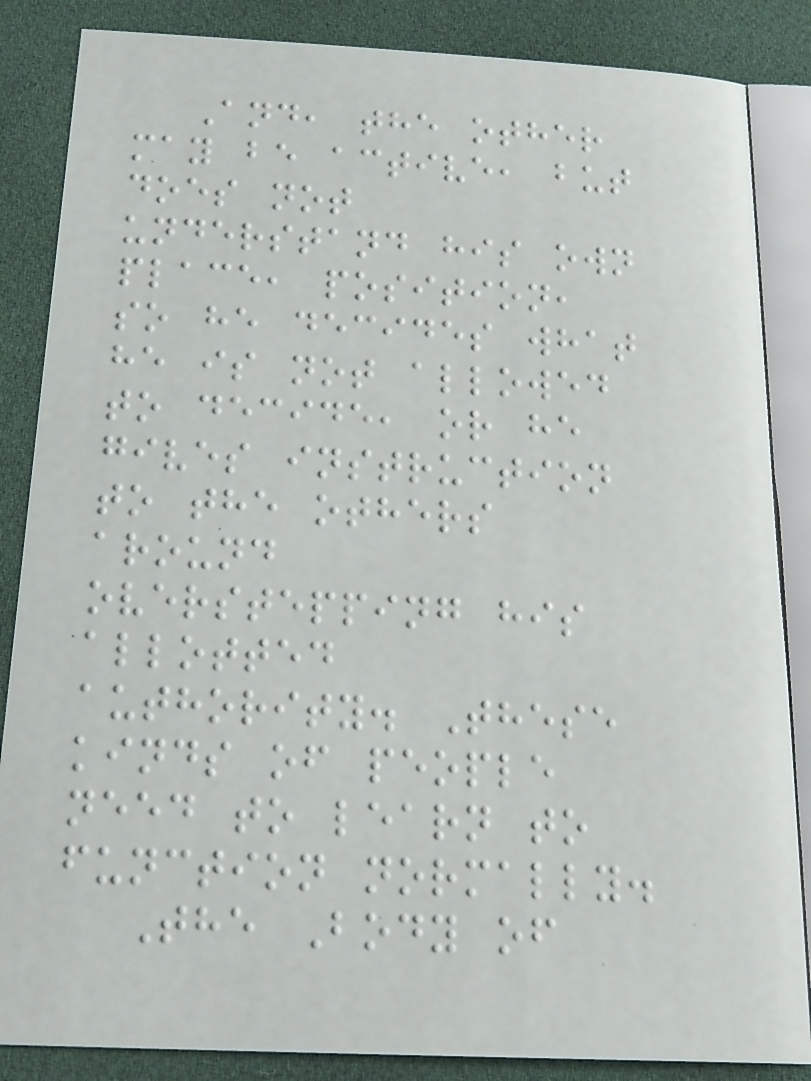And, the other
may be active, but
does not
understand his own
place, position,
so he decides what
he is not allowed
to decide, or he
gives instruction
to the others
around
overstepping his
allotted
authority. These
kinds of people
need to learn to
function normally.
The Body of
